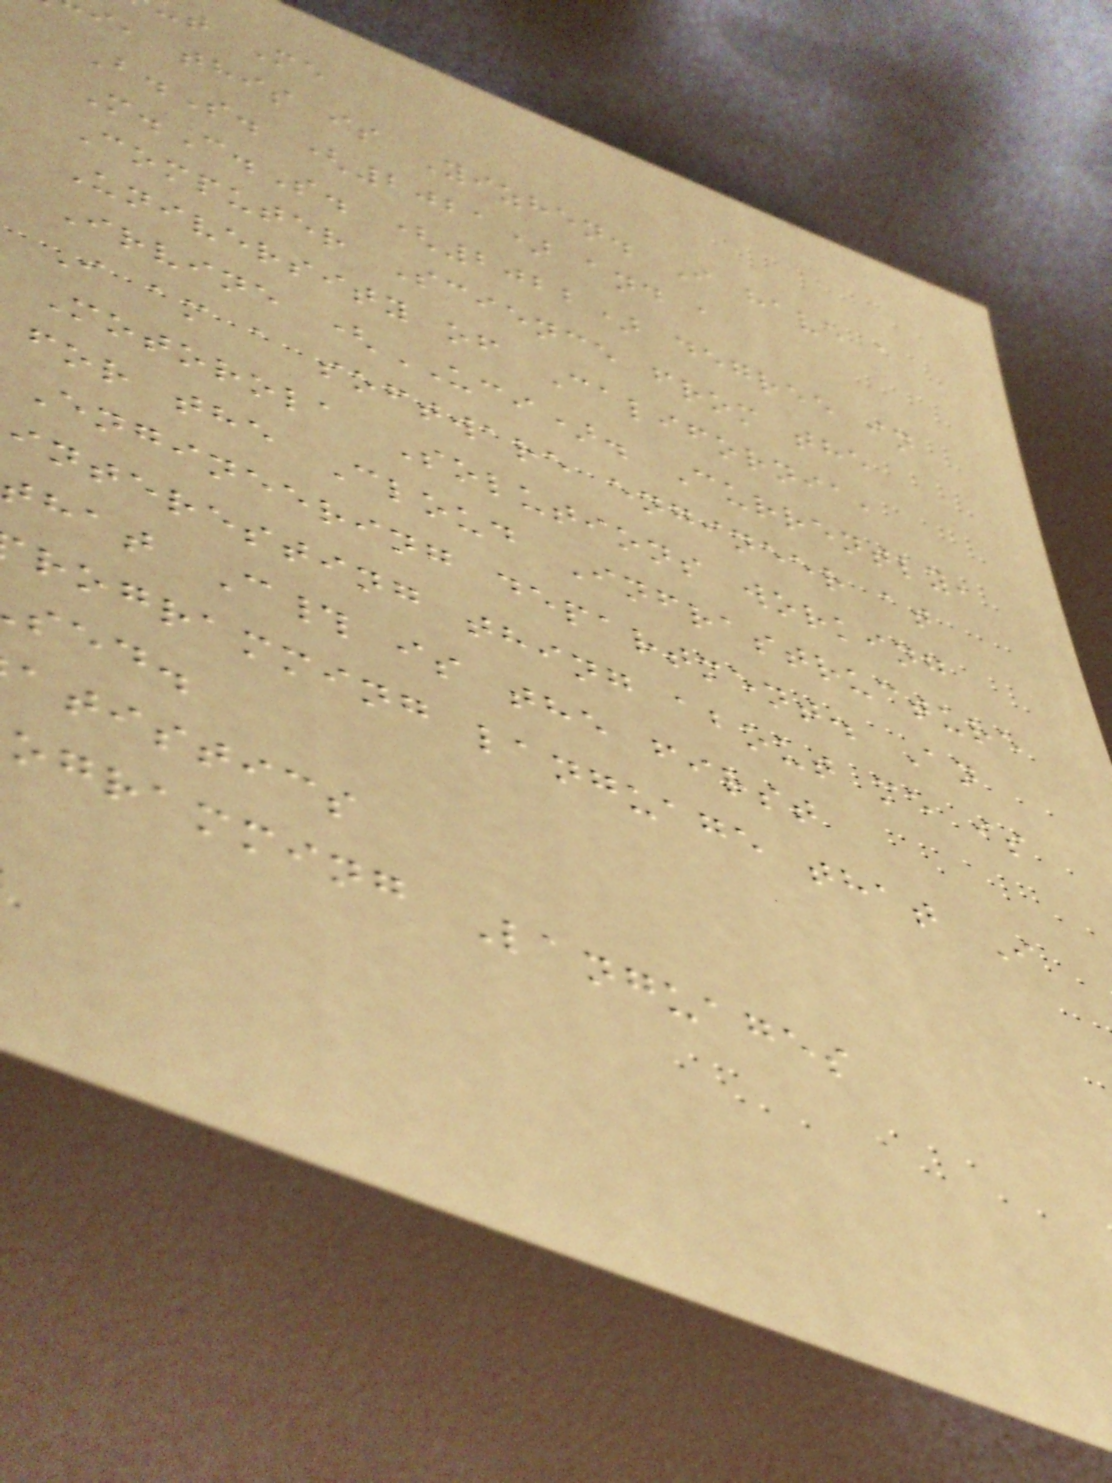t Me
i, this is Yizhen. I have a
B.S. (2021) and a
M.C.S. (2022) degree in
Computer Science from the
University of California,
Irvine (UCI). Currently,
I am a software engineer at
Motorola Solutions working
for the Cloud Infrastructure
Engineering department. An
interesting thing about me is
that C# is the first
rogramming language that I
sed.
atistics
ogramming Languages
